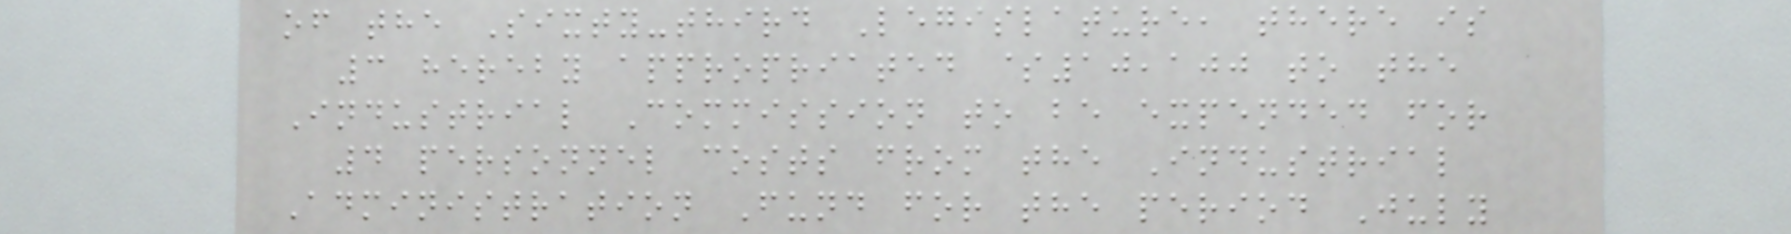of the Sixty-third Legislature, there is
3 hereby appropriated $10,100 to the
Industrial Commission to be expended for
4 personnel costs from the Industrial
Administration Fund for the period July
